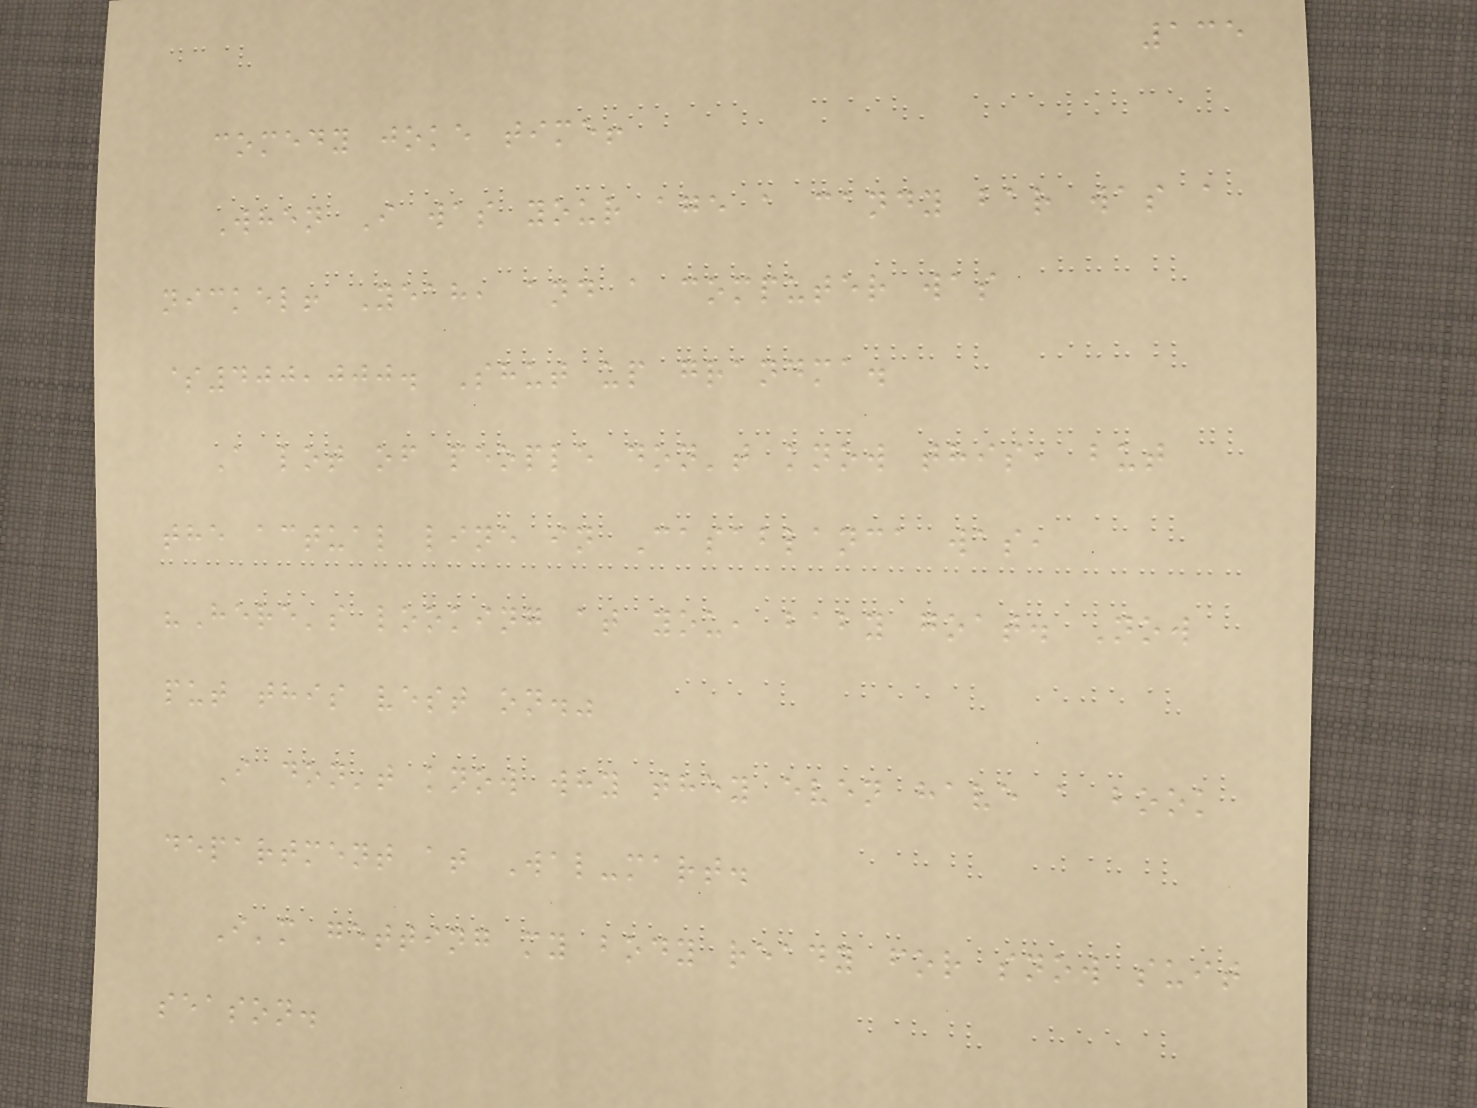135
comedy joke time!
When I was your age a candy bar was a
nickel! Yeah, and a computer was
$400,000. Shut up grandma.
A lot of people don't know this, but
the actual line in Casablanca was,
"Here's looking at you, baby goat. Now
put this vest on."
I don't know why they even have a book
department at Wal-mart.
I'm getting my body ready for snow suit
season.
